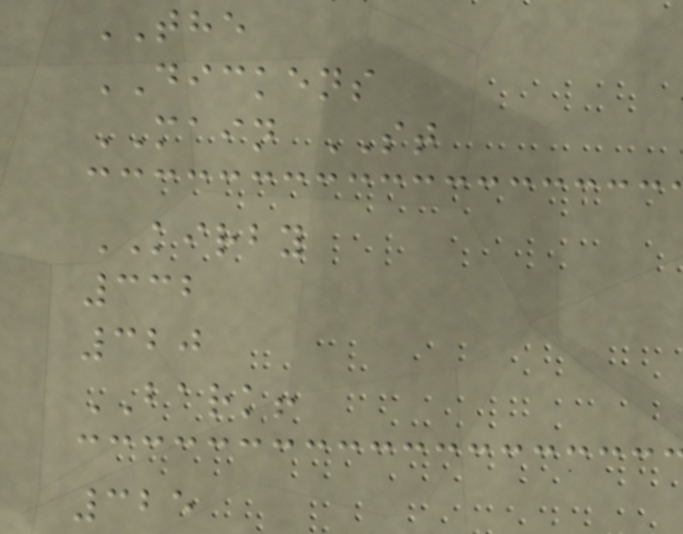THE
DICKENS
MAIN ST
KIRBY
332
320
BARK!
325
